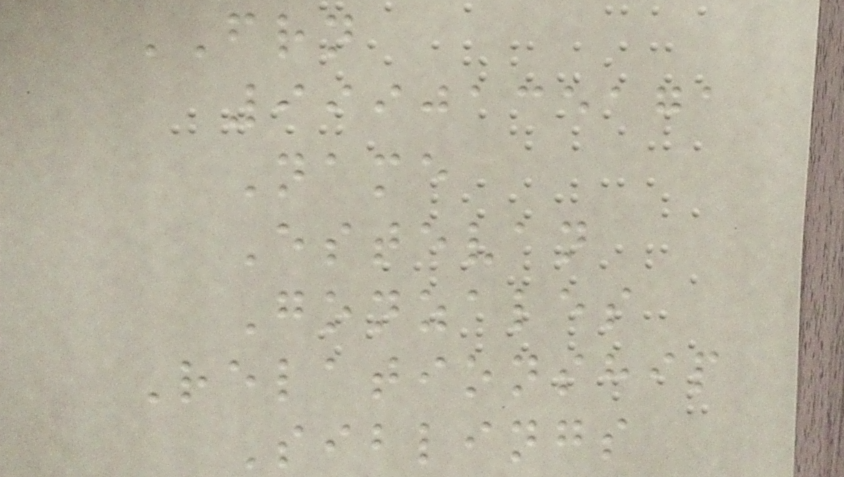FRN
9990135171
Name
Estevan
Gonzales
Relationship
Siblings
